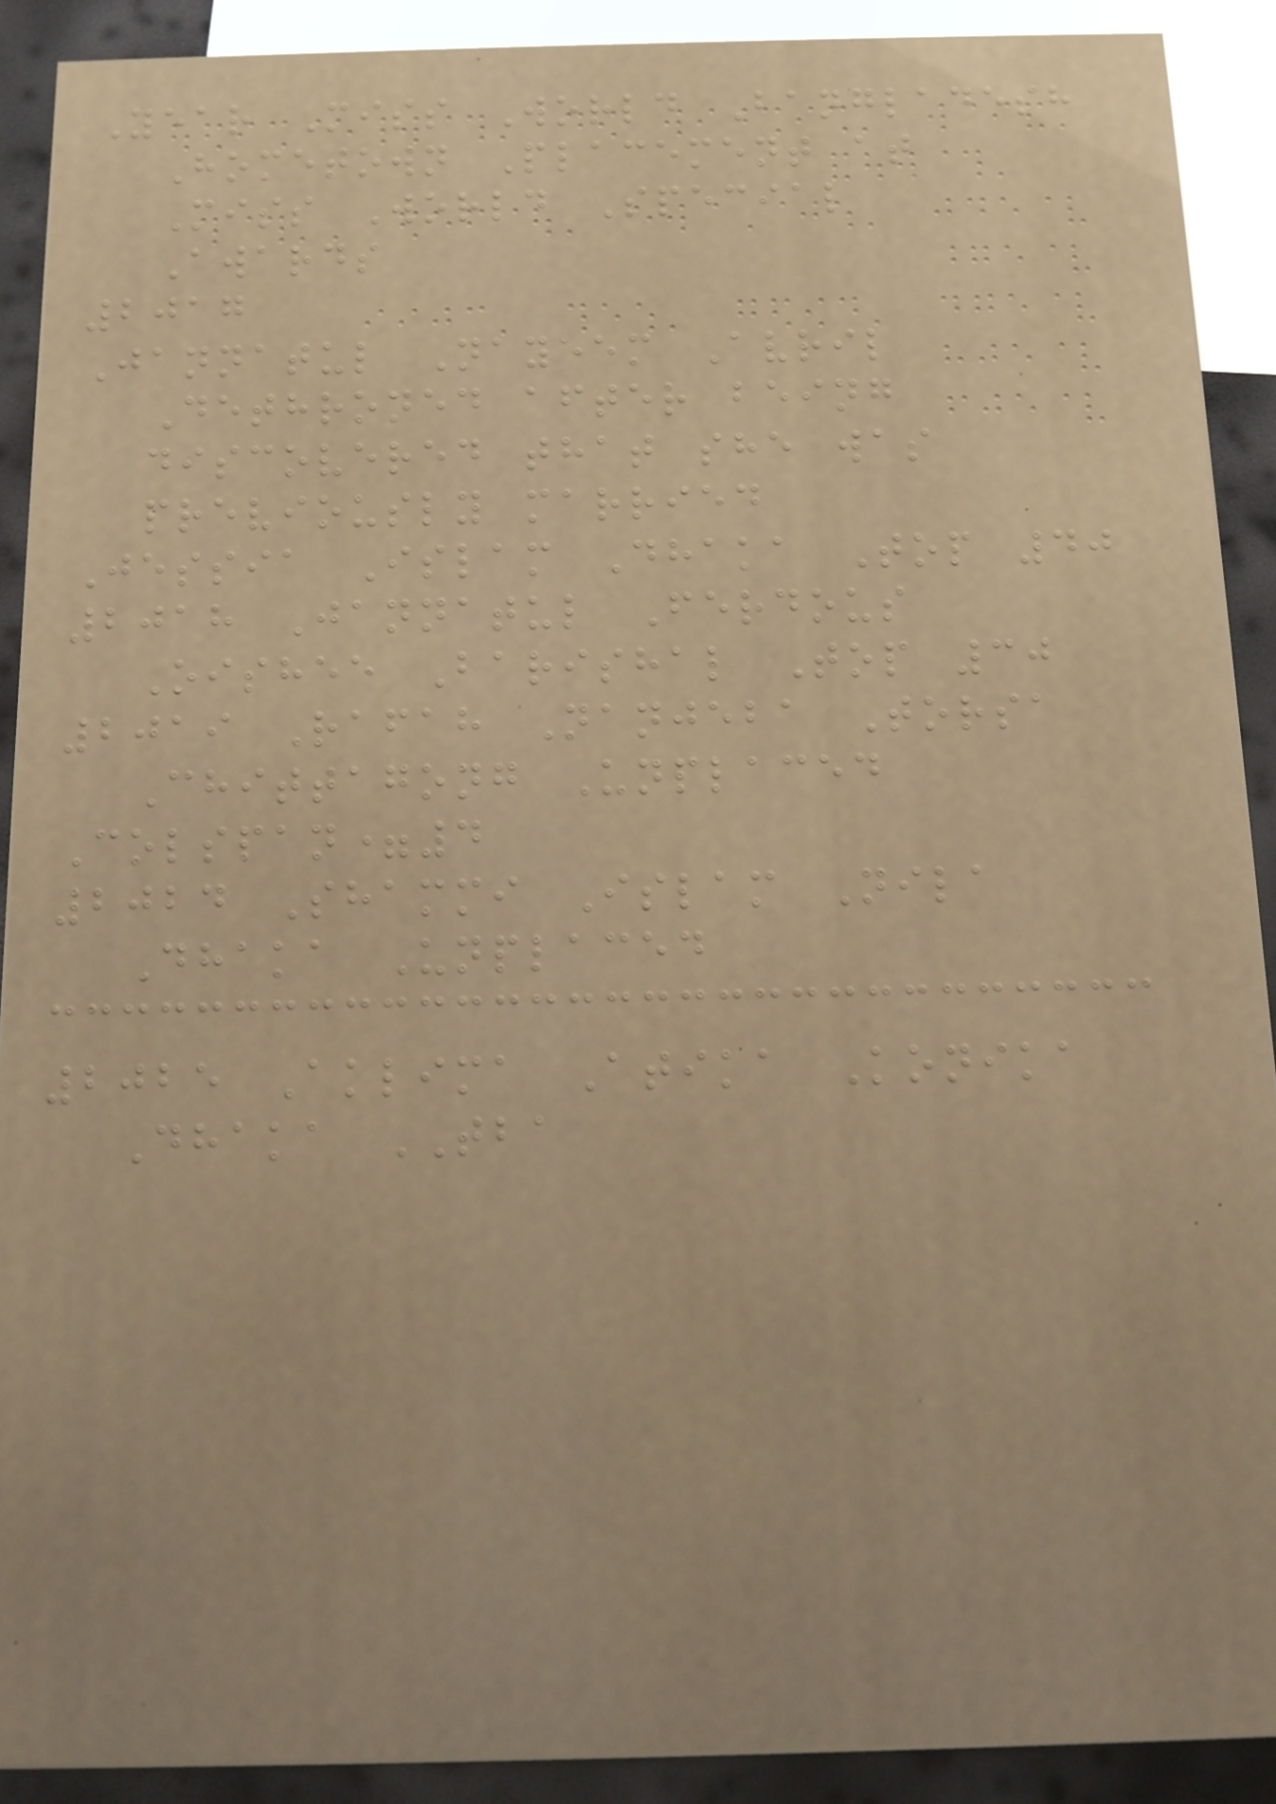Year Miss World Bangladesh
Hometown Placement at
Miss World Special
Awards
2017
Jannatul Nayeem Avril
Dethroned after being
discovered that she was
previously married
Jessia Islam Dhaka Top 40
2018 Jannatul Ferdous
Oishee Barishal Top 30
2019 Rafah Nanjeba Torsa
Chittagong Unplaced
Colspan=4
2024 Shammi Islam Nila
Dhaka Unplaced
2025 Aklima Atika Konika
Dhaka TBA
